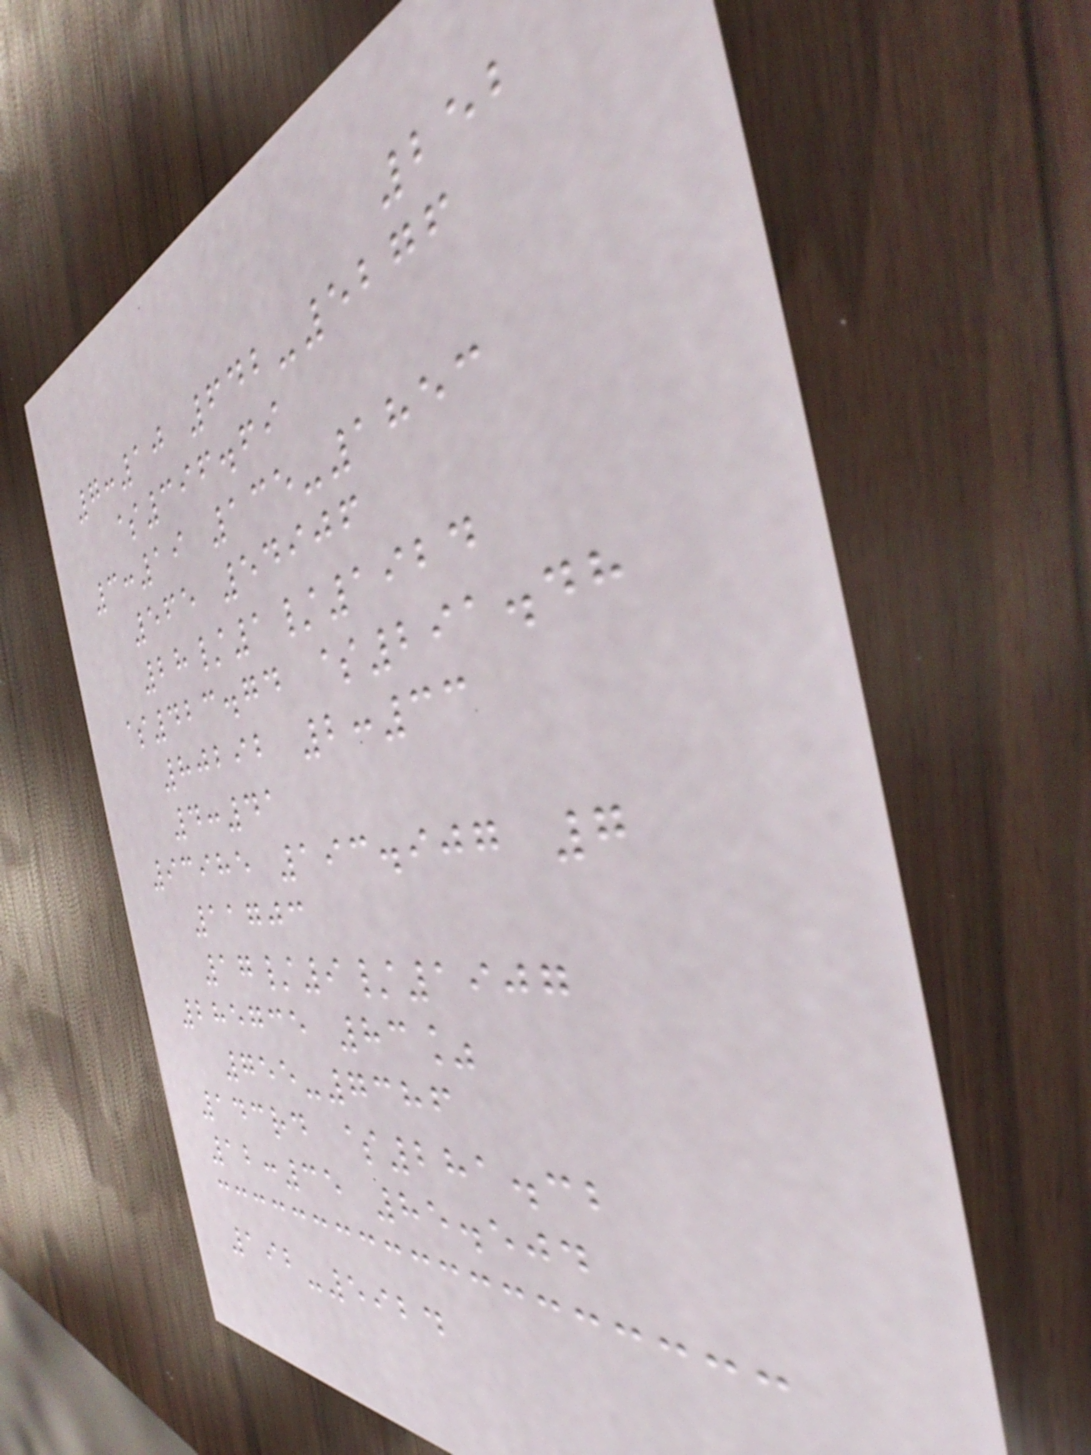252
7:10 642-5276
$396.69
3:19 135-1853
565 54906
28/1/1924
$423.74 $291.48
80292 2:33
4:41
93985 193.907 7
11703
17/9/1907
285735 83%
755-7386
143rd $281.32
12:35 85.504
192-5924
